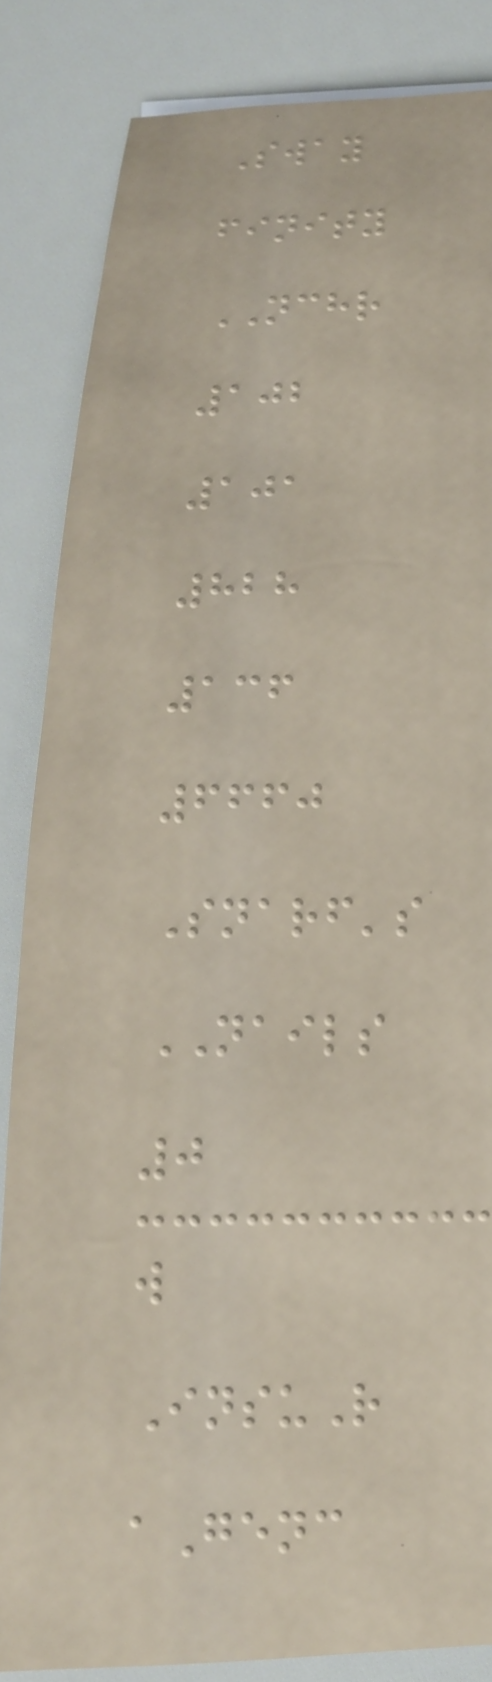Sway
finity
NCHR
102
101
828
136
6660
Snarf's
NAILS
0
w
InsuR
aGenc
